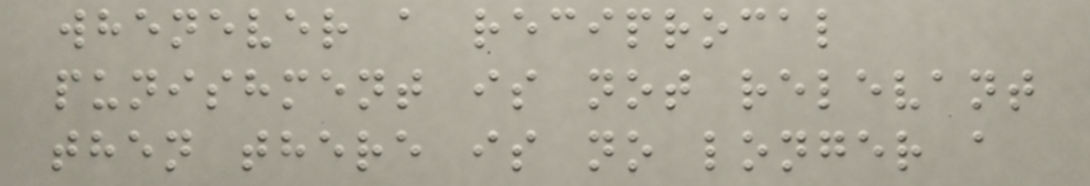whenever a reciprocal
punishment is not relevant
then there is no longer a
